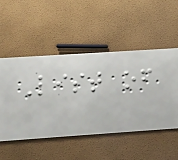List of
